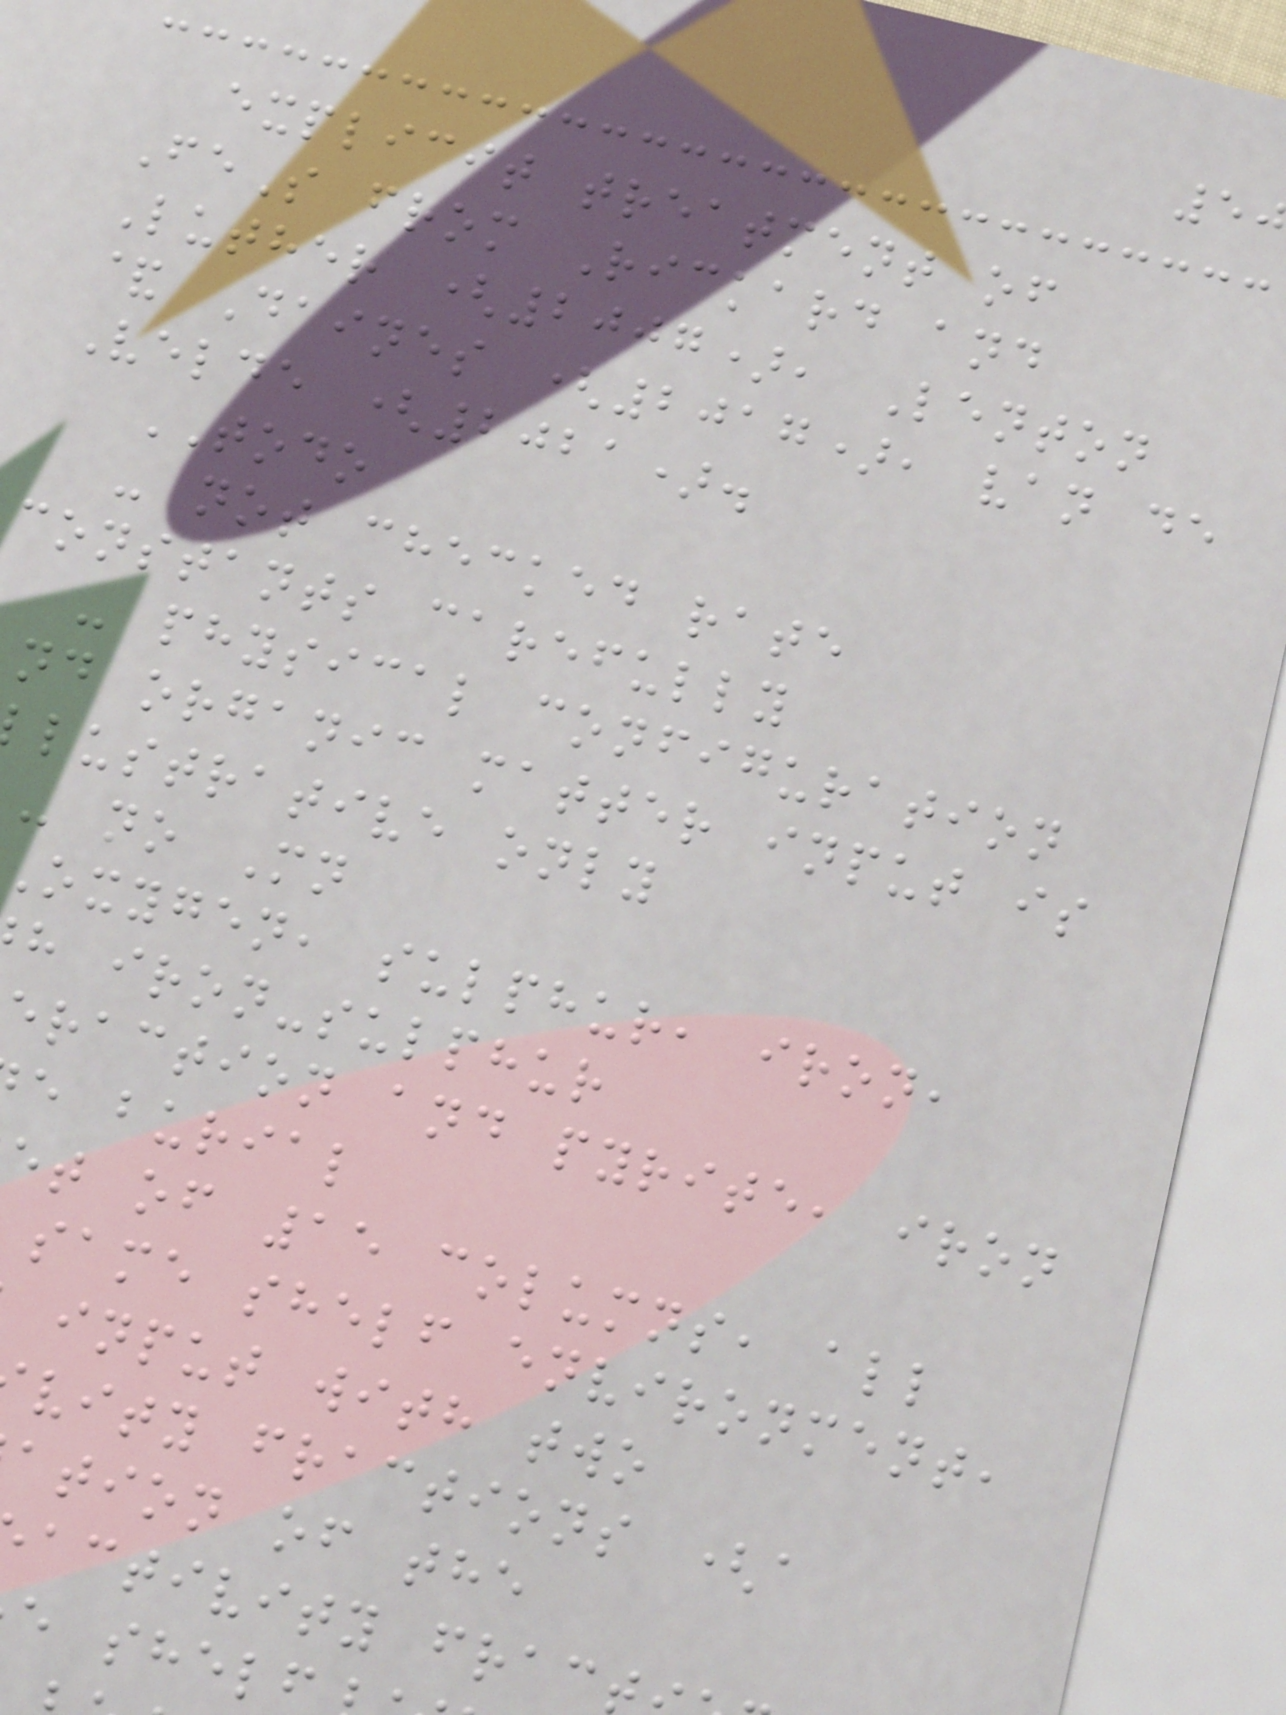explicit treatment of
FeS from Rickard and
Luther (2007), Lenton
& Daines (2017), van de
Velde (2021).
TODO
- not checked rate
constants carefully
- physical configuration
nd organic matter input is
lustrative only
- no Mn
oxygen, sulphur, iron,
h iron-sulphur
eraction and pyrite, iron
e burial
et of 15 columns, all
same shelf environment,
input with two
vity fractions (a
ation of the
activity frac
e shelf
